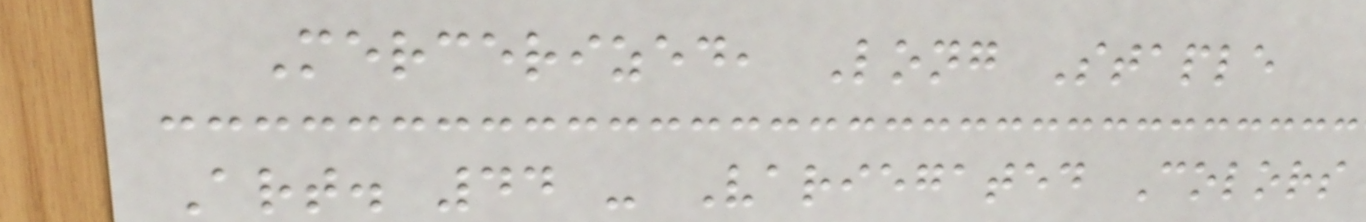Mercerized, Long Staple
Art. 44 - Variegated Colors
